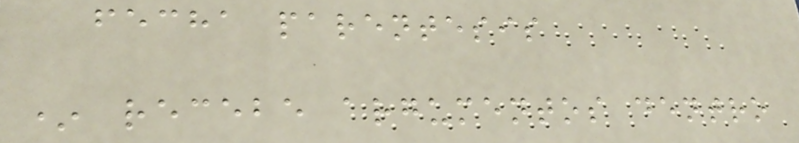fecha parentesis
* recebe argumentos dentro
